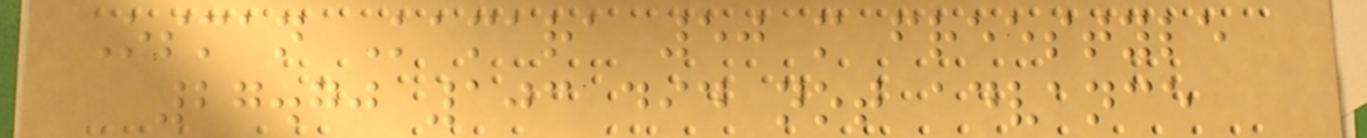Osman Kamara 50 m freestyle
27.70 103 did not advance
